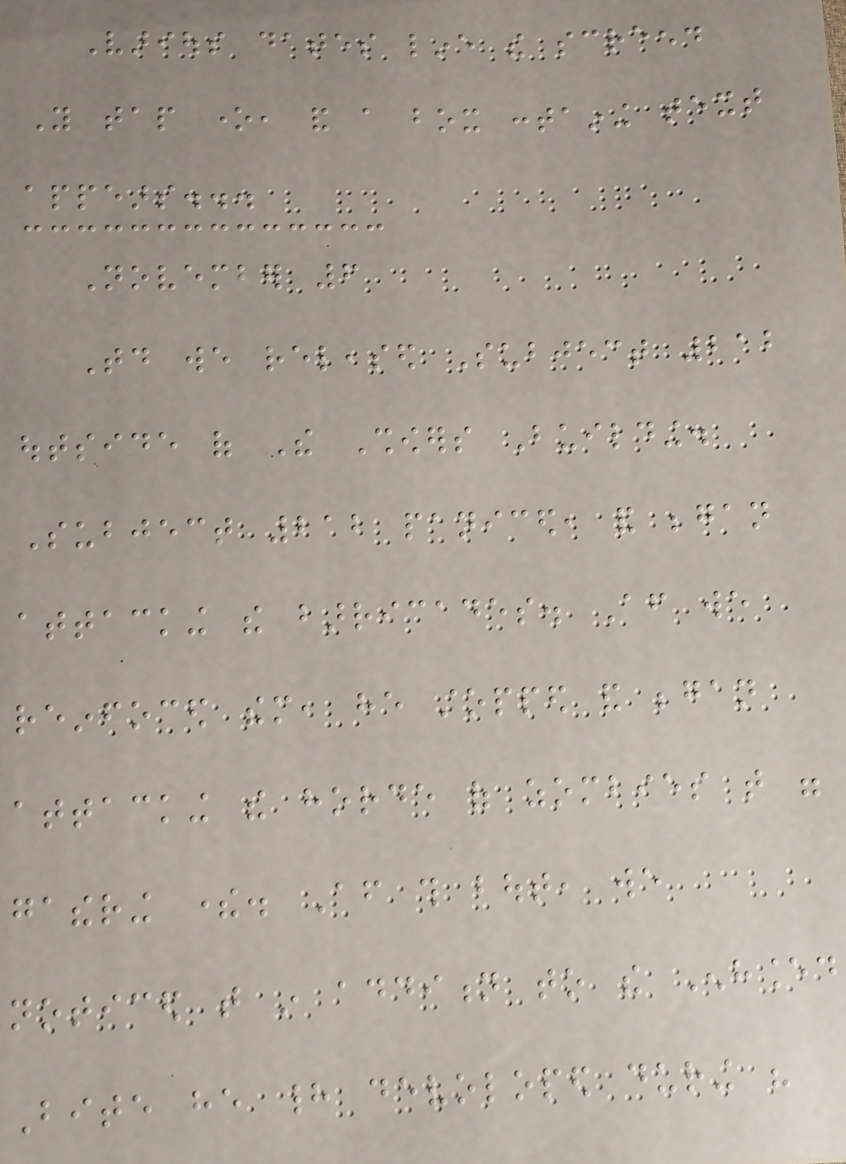Various dates line the screen.
You tap one, and a box containing text
appears...
November 6
Today we released Subject 212
outside of The Showers Building.
Subject 212 paniced, and began
attacking the barricades. After we
reinfoced them, he stopped and began
attacking the horde of zombies that were
gathering there. After this bout, we
noticed that in addition to the Enhanced
Bite he had devoloped during his
